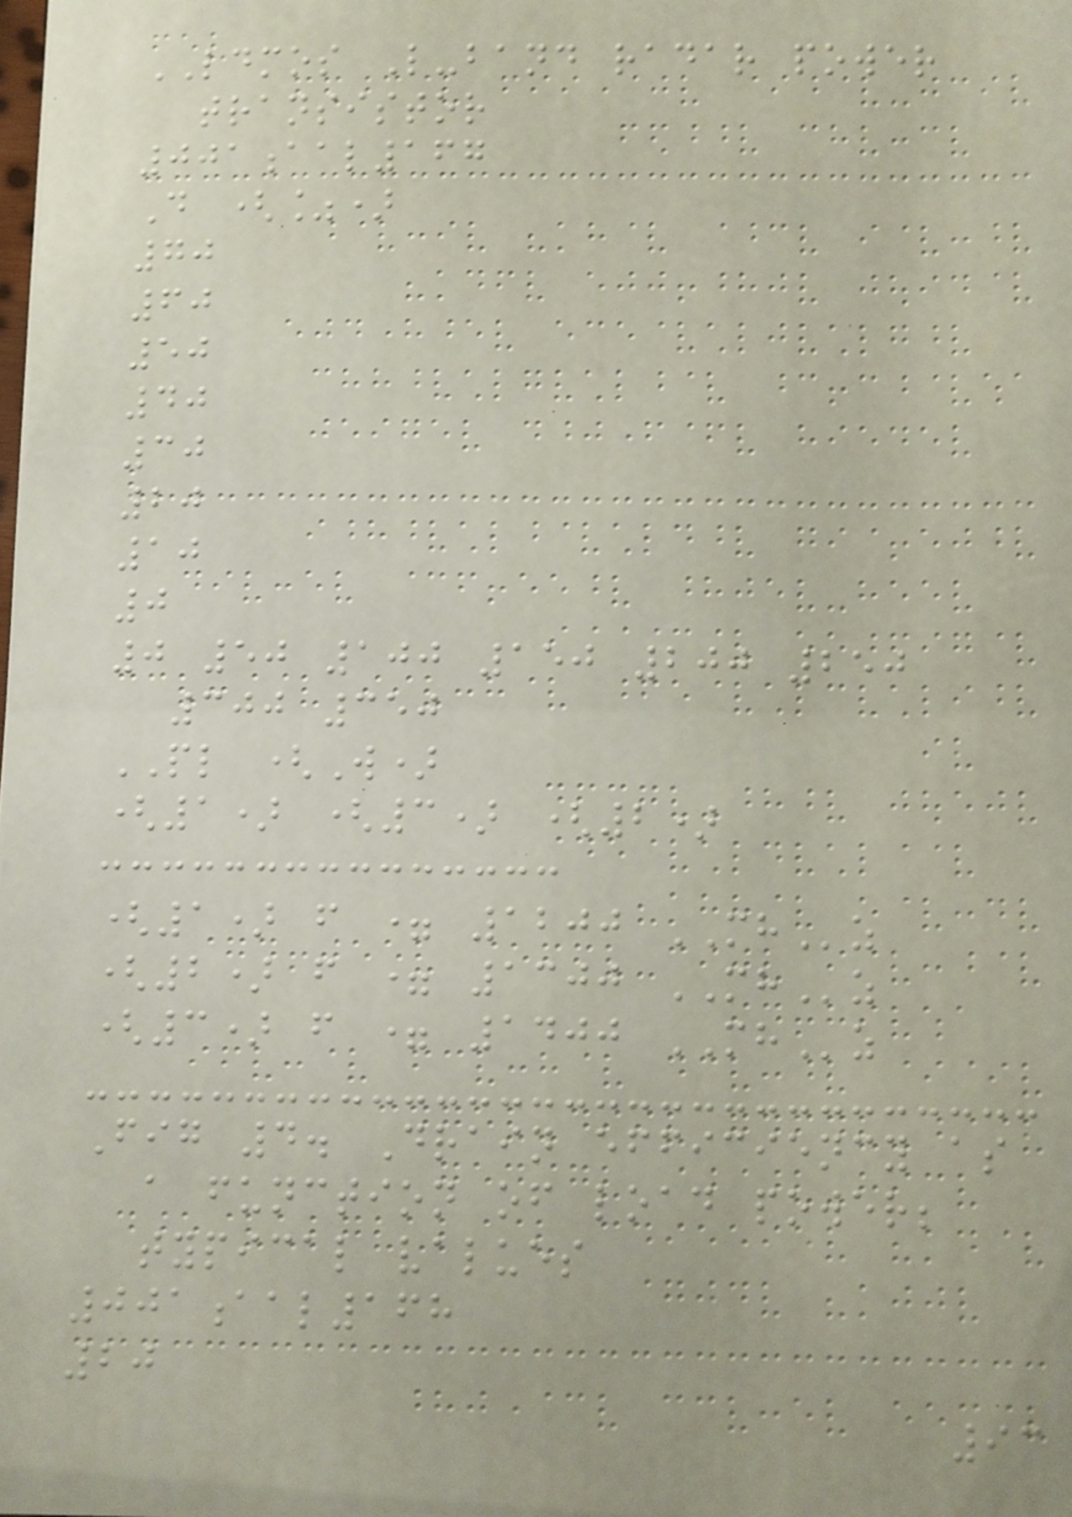LDMOS L-band radar power
transistor
001aal167
D (%)
70
60
50
40
30
20
10
0
0 50 100 150 200 250
300 350
PL (W)
(1) (3) (2)
(1) f = 1200 MHz
(2) f = 1300 MHz
(3) f = 1400 MHz
Fig 4. Drain efficiency as
a function of load power;
typical values
001aal168
20
93
